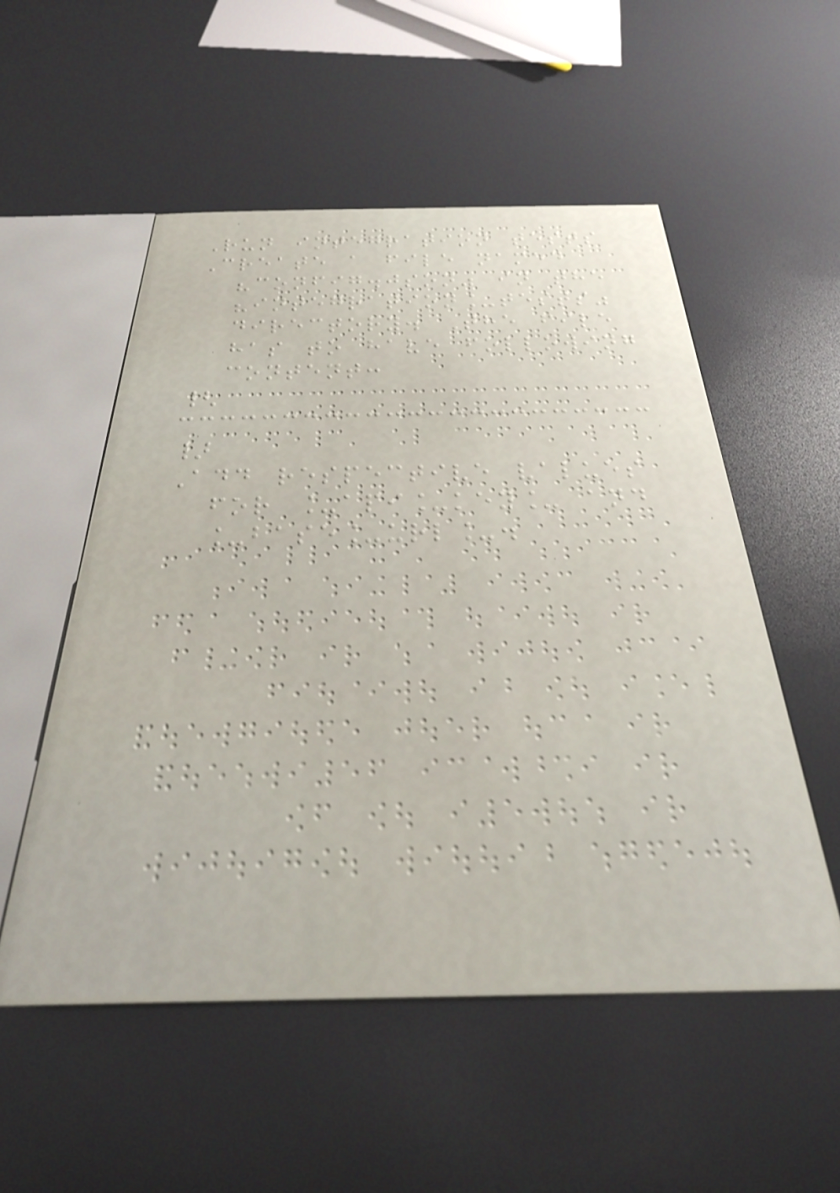Run integration tests
Create a file named
"config.json" in the
"integration_tests"
directory. The file
has to have following
content:
{
}
Add respective values
for _api_key_ and
_base_url_.
